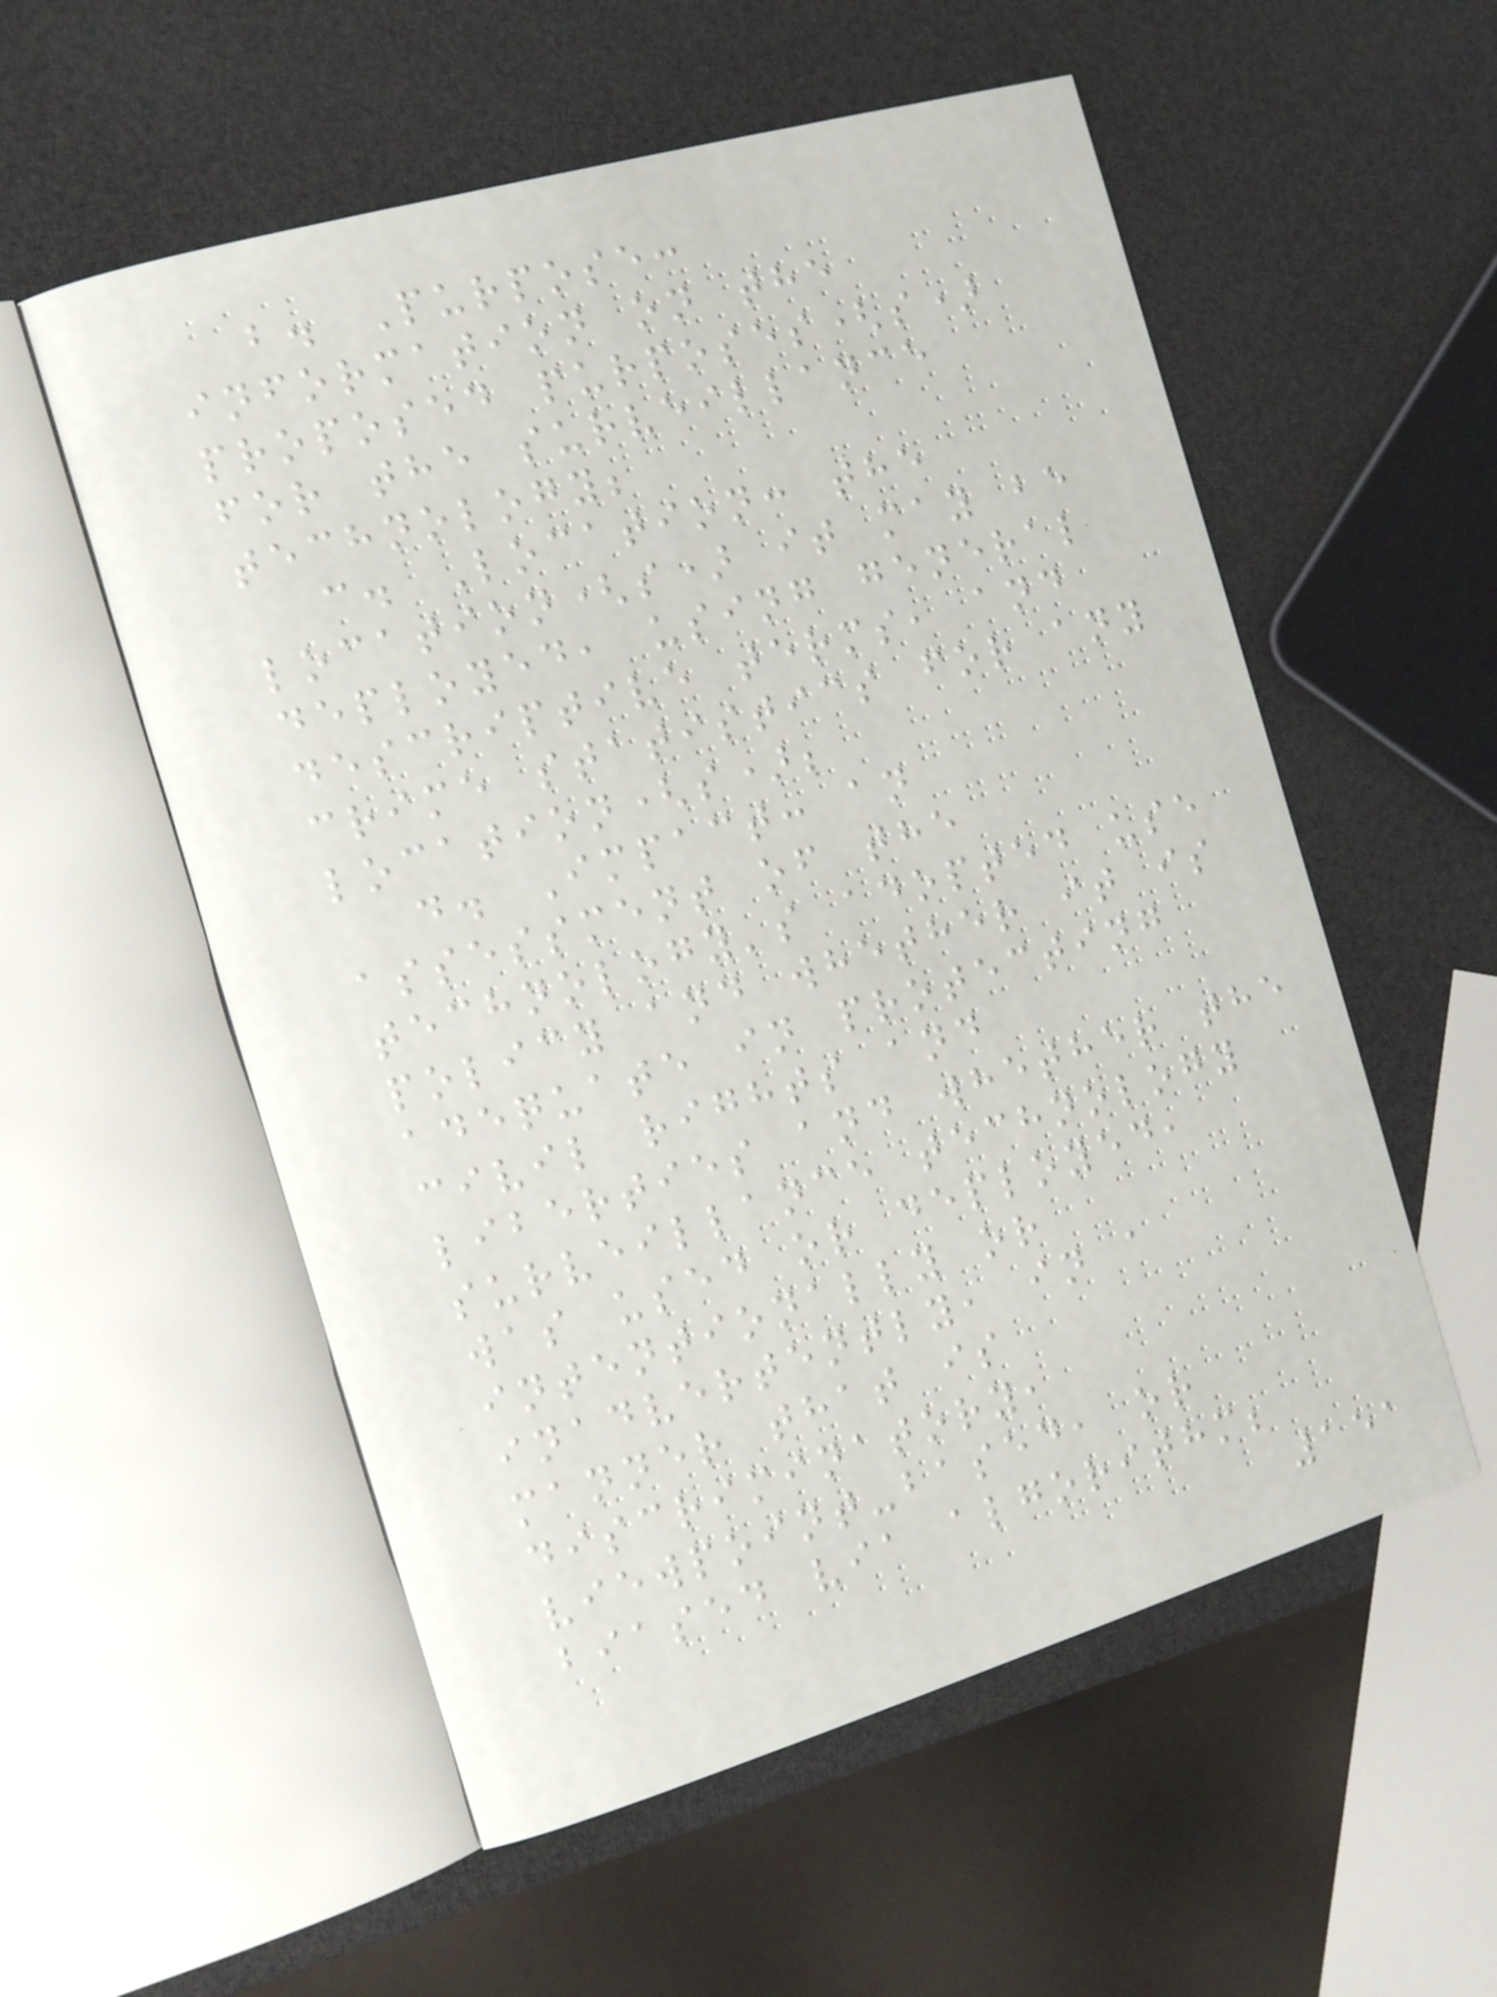b. Purpose:
information on the
proposed purposes(s)
for the surveillance
technology;
c. Location: the
location(s) it may be
deployed, using general
descriptive terms, and
crime statistics for any
location(s);
d. Impact: an
assessment of the
technology's adopted use
policy and whether it is
adequate in protecting
civil rights and
liberties and whether the
surveillance technology
was used or deployed,
intentionally or
inadvertently, in a
manner that is
discriminatory,
viewpoint-based, or
biased via algorithm;
151
